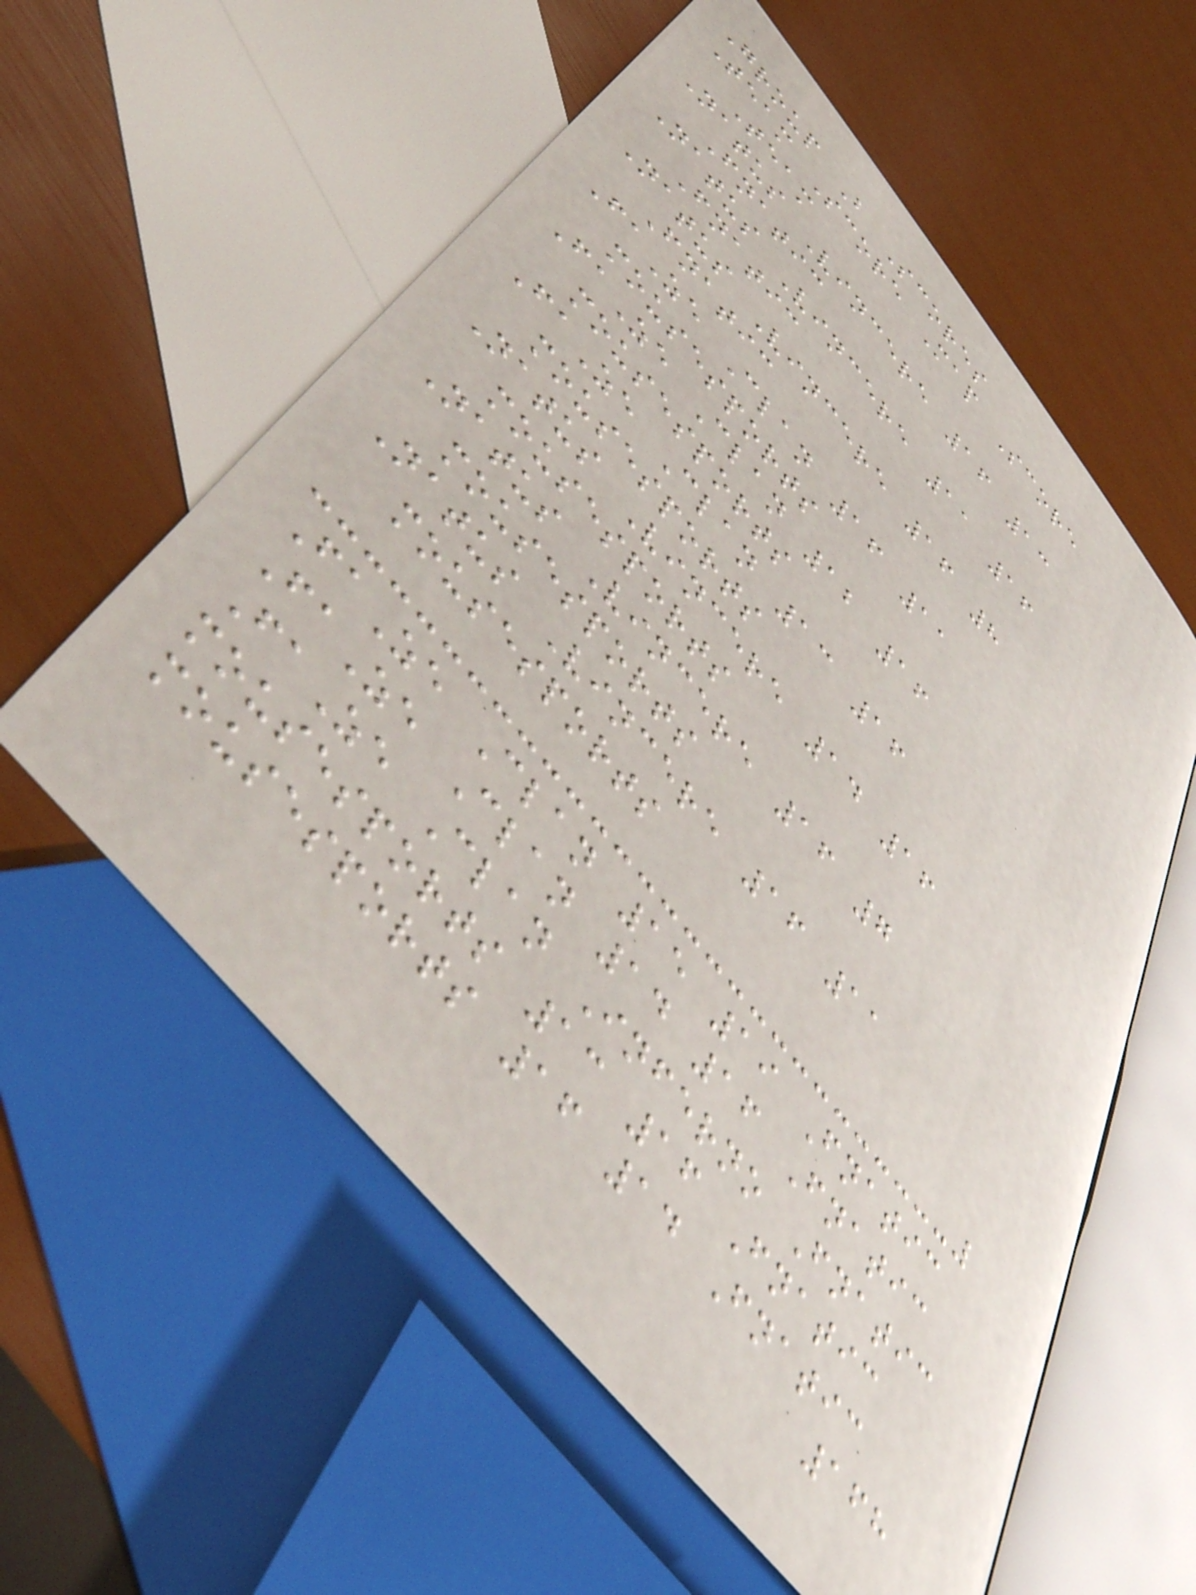Group B Scores
Team Score Map Score
Team
Natus Vincere 16 13
Fnatic
Natus Vincere 11 16
Fnatic
Natus Vincere 16 8
Fnatic
FaZe Clan 16 11
mousesports
FaZe Clan 12 16
mousesports
FaZe Clan 13 16
mousesports
Natus Vincere 14 16
mousesports
Natus Vincere 16 7
mousesports
Natus Vincere 16 11
mousesports
FaZe Clan 15 19 Fnatic
FaZe Clan 14 16 Fnatic
FaZe Clan Inferno Fnatic
mousesports 13 16 Fnatic
mousesports 16 14 Fnatic
168
